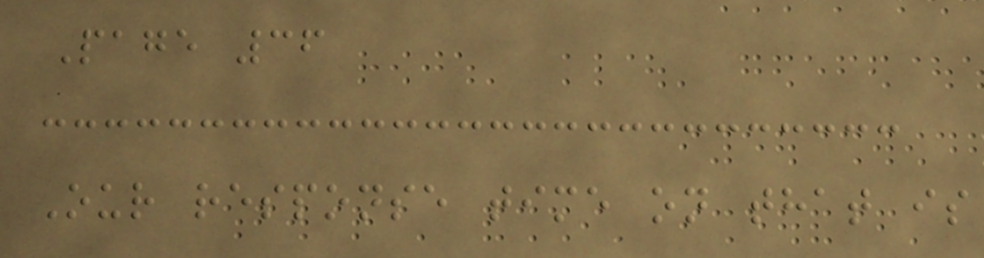Page 36
Our response time on that is
